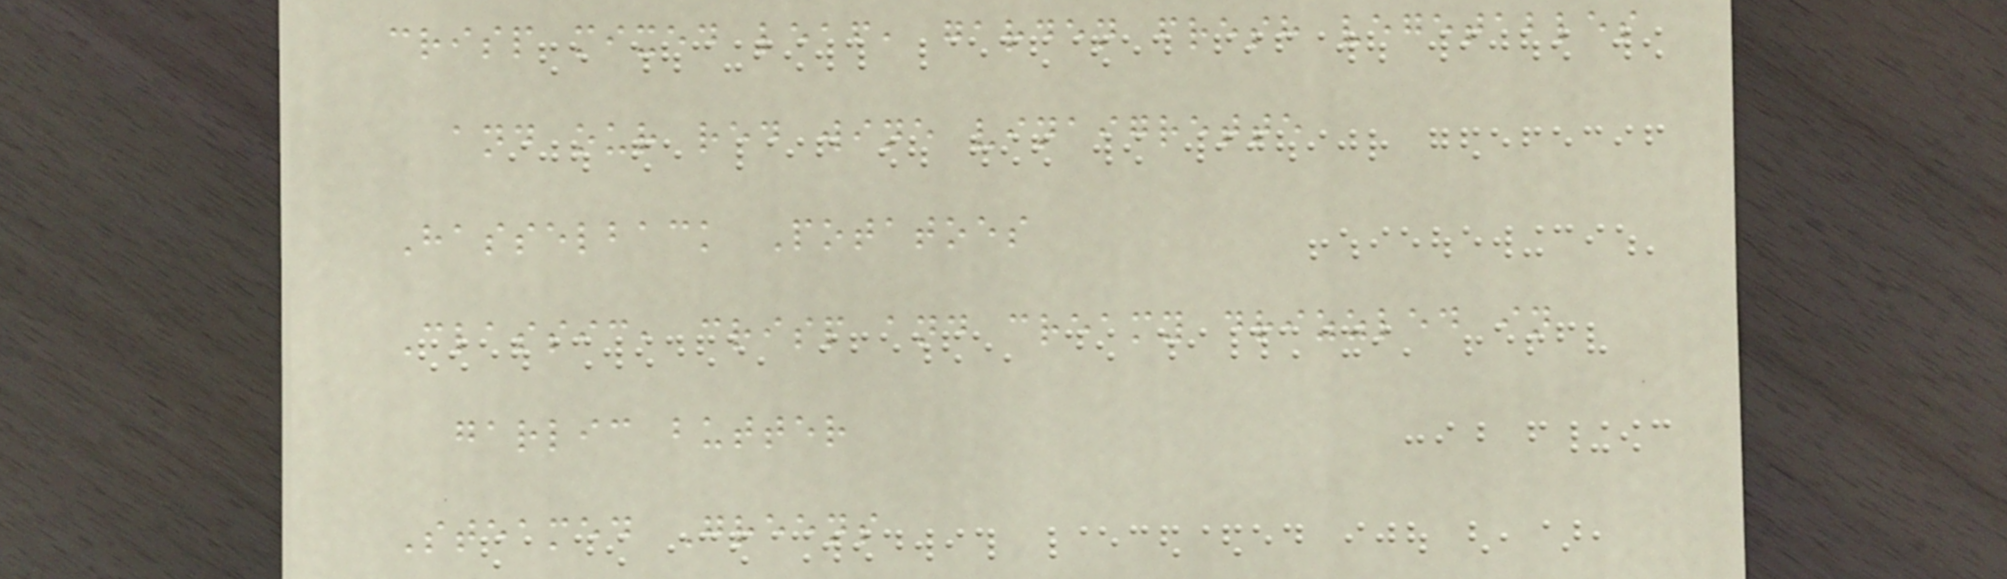crisp mixed leaf, garden fresh vegetables
and our red wine vinaigrette
Hasselback Potatoes
Classic, crisp and creamy drizzled in
garlic butter
Steamed Greens
